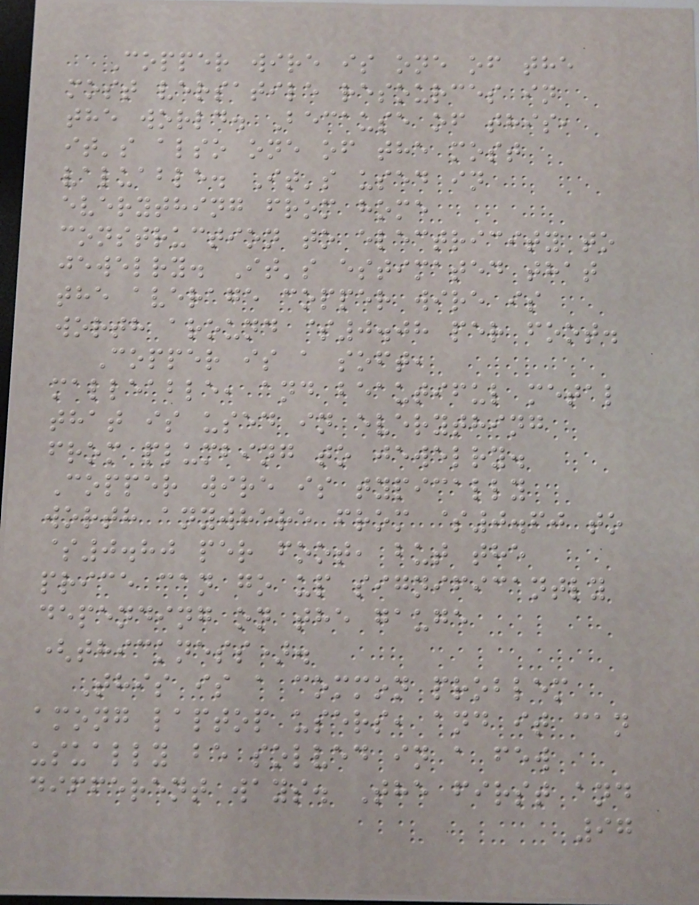Copper wire is one of the
most versatile resources in
the world. Because of this,
it's also one of the most
valuable. It's used in
everything from home
construction to electricity to
jewelry. It's estimated that
the average copper wire is
worth around $0.08 per foot.
Copper is a soft,
malleable, and beautiful metal
that is used in everything
from plumbing to jewelry.
Copper wire is typically
worth anywhere from $0.60 to
$0.80 per foot, but the
price can go up significantly
depending on the gauge
(thickness).
This is a common problem
among laptop users, and it can
usually be solved in a few
different ways. The first and
97
